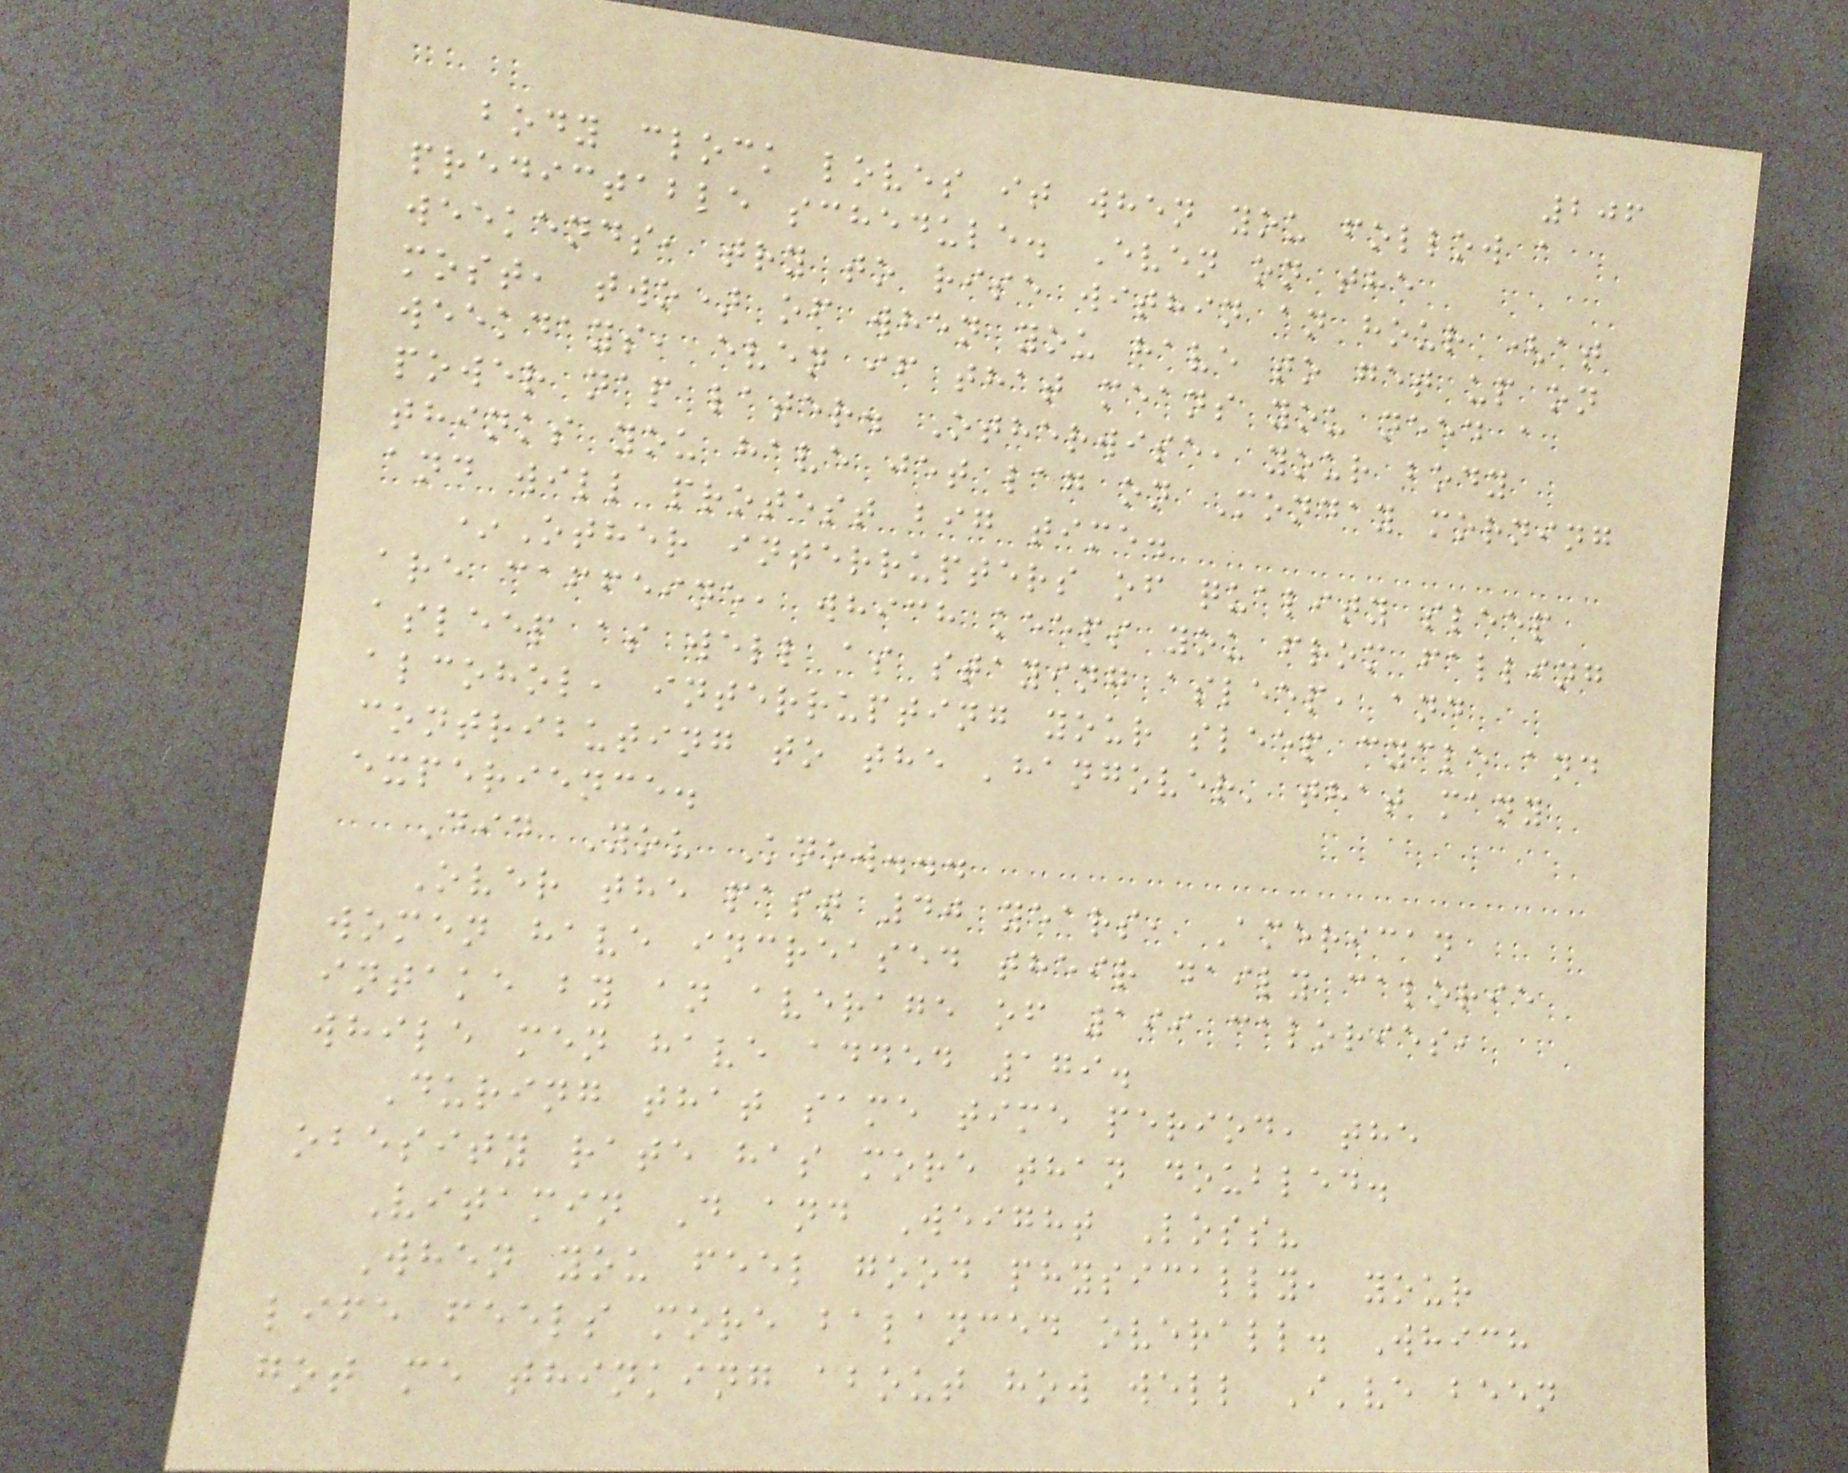206
body clock loves it when you follow a
predictable schedule. Even on the
weekends, try to rise within an hour (at
most, two) of when you have to get up on
weekdays, even if that means you need a
power nap later. Otherwise, your body
thinks you have jet lag on Monday morning
and will protest big time.
*Other interrupters of quality sleep
are caffeine, which keeps you from falling
asleep as well as staying asleep, and
alcohol, interrupting your sleep cycle and
contributing to the 'hangover' that many
experience.
Did You Know...
Over the past 40 years, American
women have increased their daily calorie
intake by an average of 199 calories,
while men have added 179.
During that same time period, the
obesity rate has more than doubled.
Vitamin D and Weight Loss?
When you feel good physically, your
life feels more balanced overall. Which
got me thinking about how well I've been
